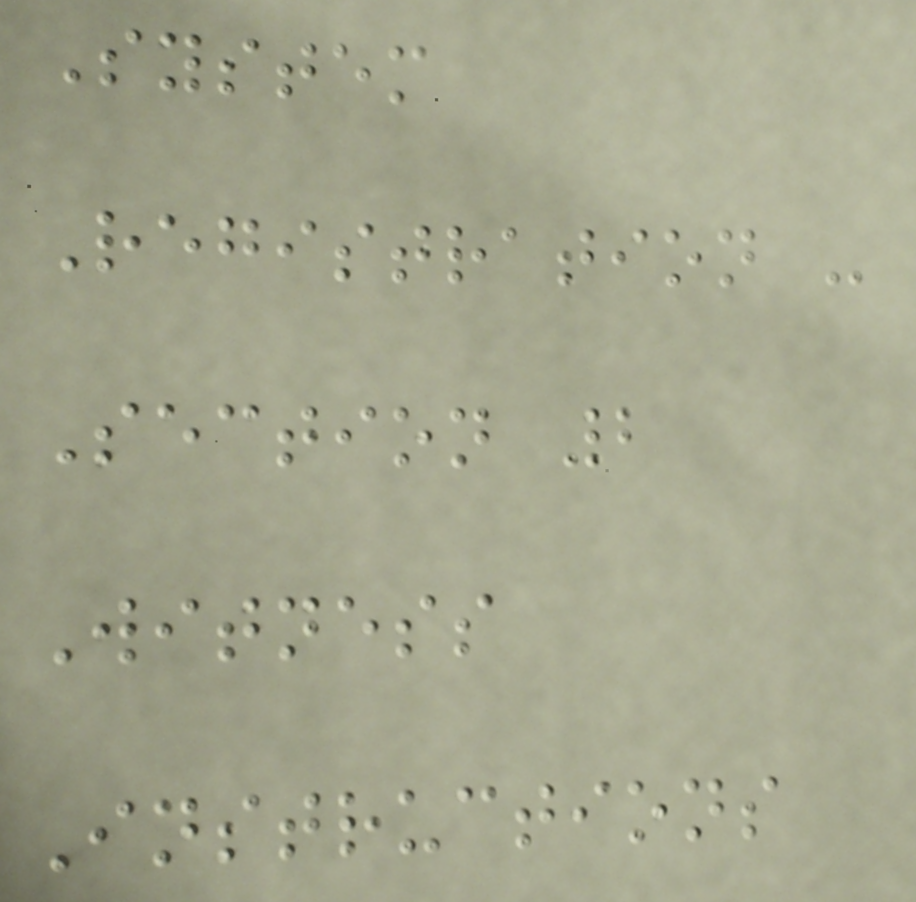System
Registration -
Section 2
Witness
Instructions
